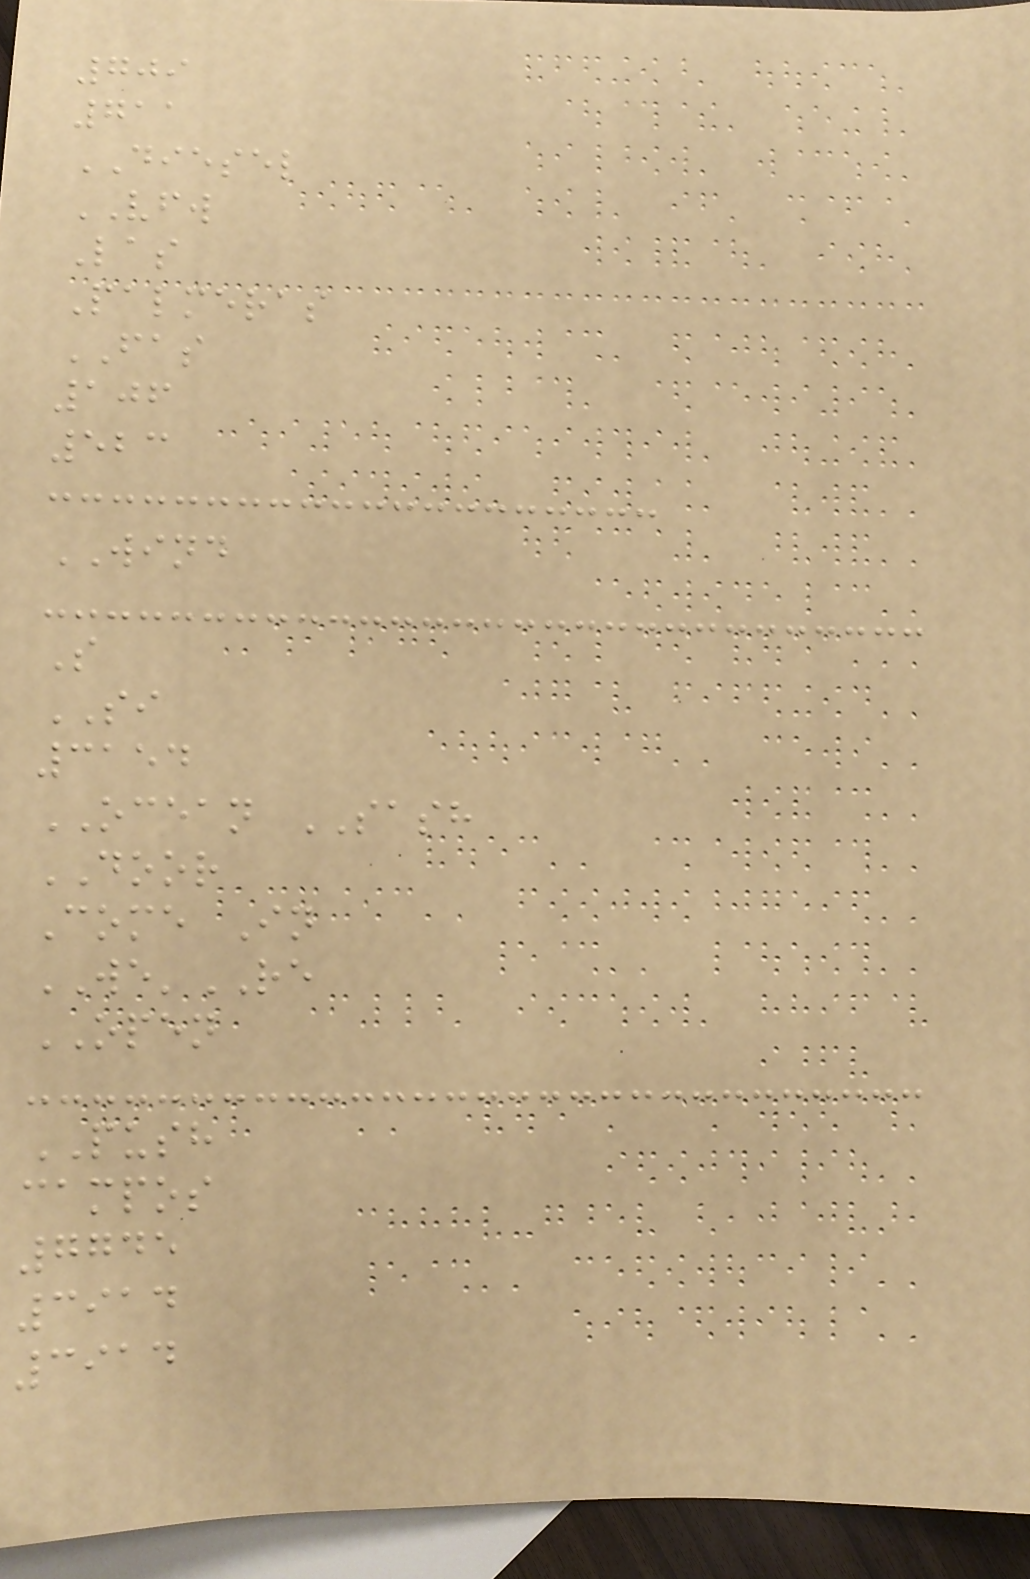709
711
DIESEL
VFW
Las
Palmeras
FAS
106
523
WIND
S
SI
3154
OCEAN SASH
DOOR
Come In
WE'RE
OPEN
PUSH
campos
7745
3914
3914
